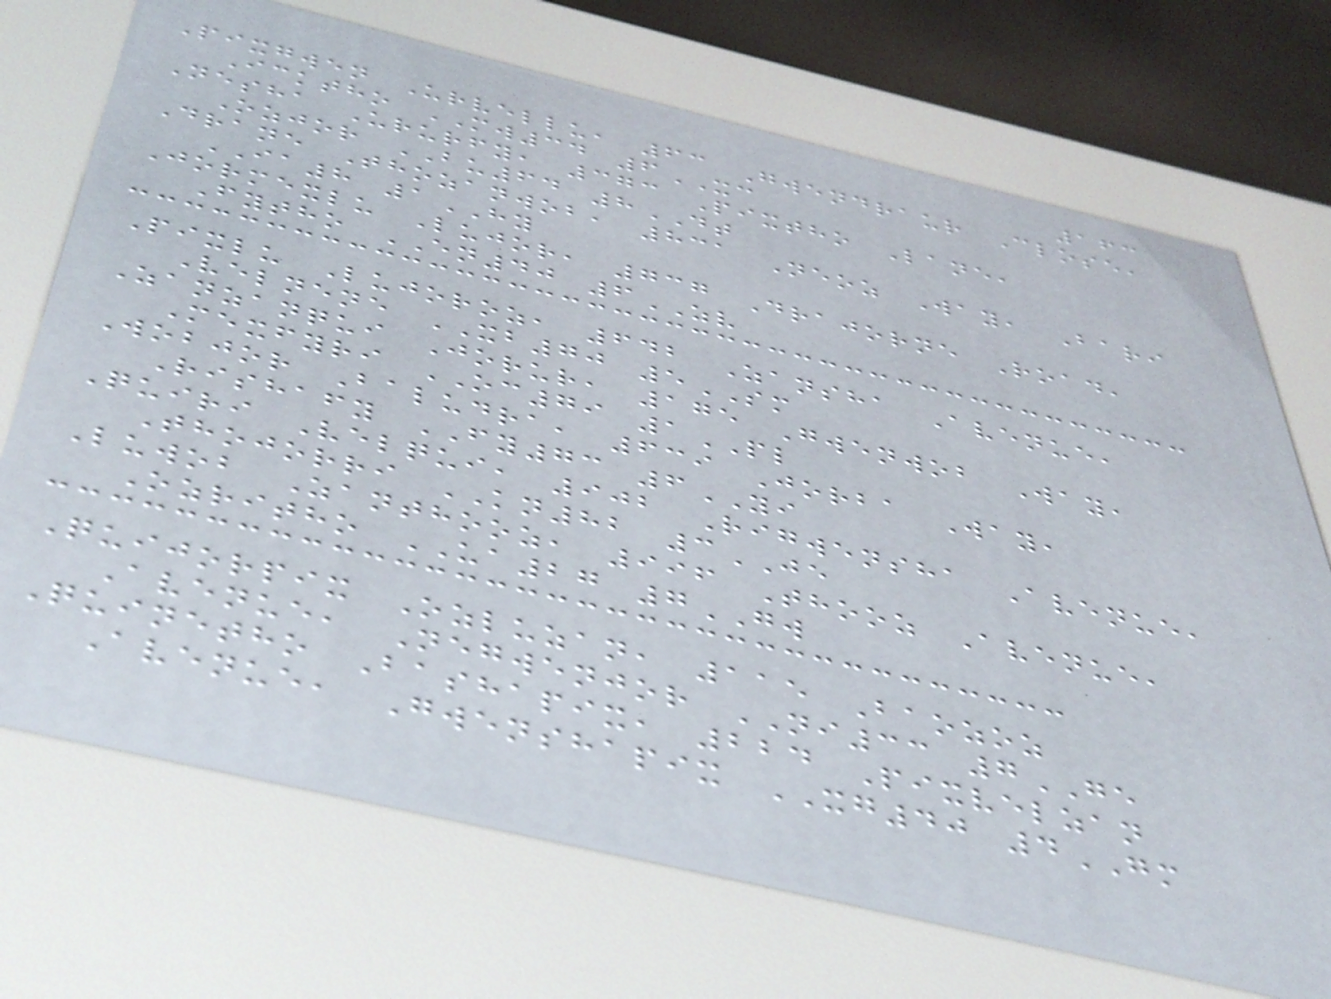163
Pixgwen Urvellu, 63 Gwendraur Close,
Icktho MW34 6XC
Nesha Ururfy, 373 Pixtho Lane,
Ozjor BU64 8DT
Drane Thozanwob, 831 Neoz Way, Bari
IA8 1HY
Jormexlu Lujor, 737 Drajorne Road,
Fytho EN40 6ZV
Pixlu Lujoroz, 642 Zansha Avenue,
Velnene XB70 5SM
Zanzanqui Jorur, 175 Gwenwob Way,
Mexfyri OC79 1PL
Wobjor Baludra, 639 Jorba Way,
Rishafy FY73 6YI
Quiri Velqui, 902 Rigwensha Avenue,
Thojorri KN82 3JE
Luwob Zanthooz, 996 Thooz Avenue,
Ozritho UA27 7GW
Quijorpix Ozluzan, 115 Baozoz
Avenue, Negwenjor NI33 7GE
Quinetho Bashapix, 224 Pixvelzan
Avenue, Gwenshapix XG40 4GM
